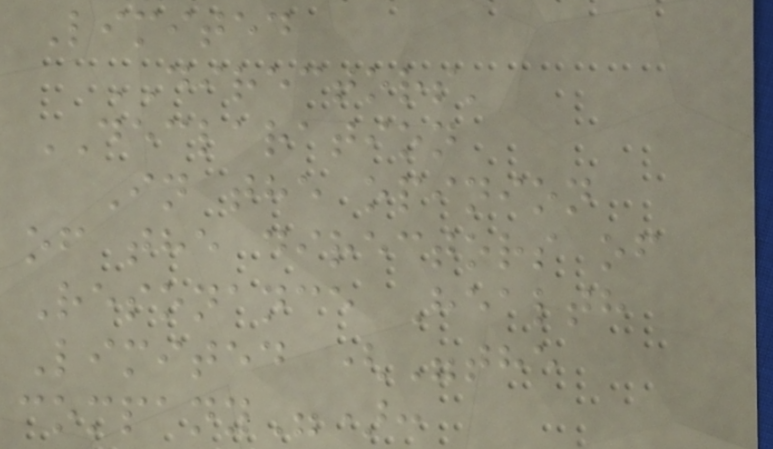Limited
DIRECTORS'
DECLARATION
In the opinion
of the directors of
Resonance Health
Limited ("the
company"):
